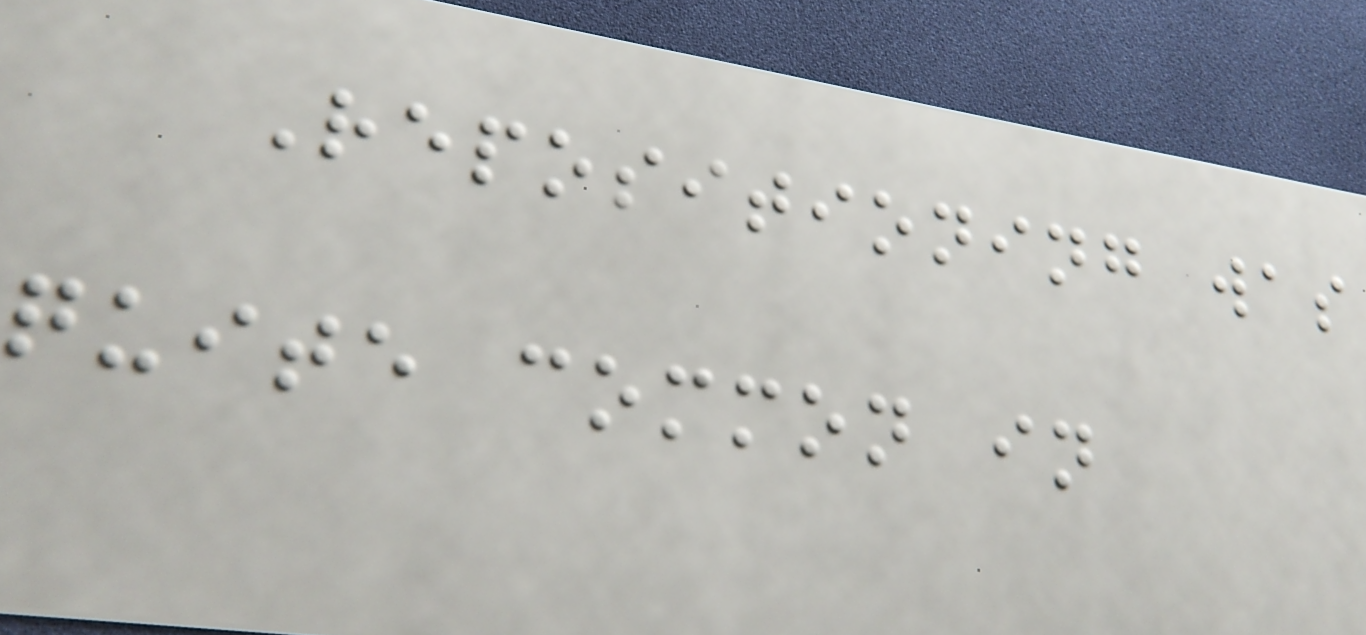Repositioning was
quite common in
